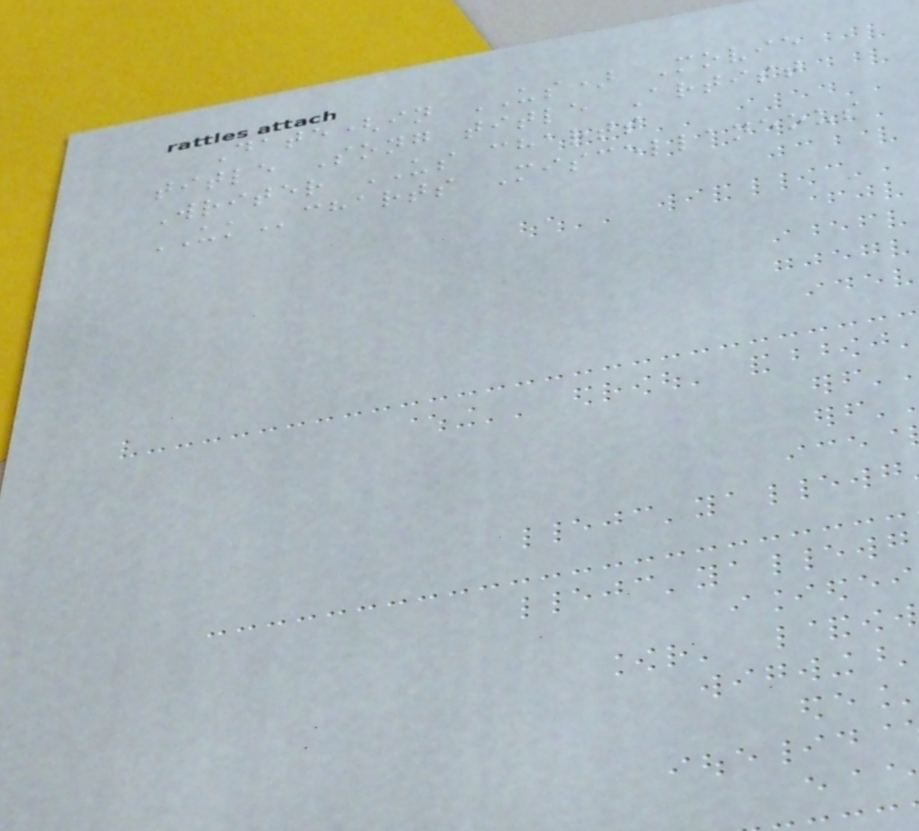Date(in US) Movie
title Song title Artist
Writer US charts
UKcharts Miscellaneous
